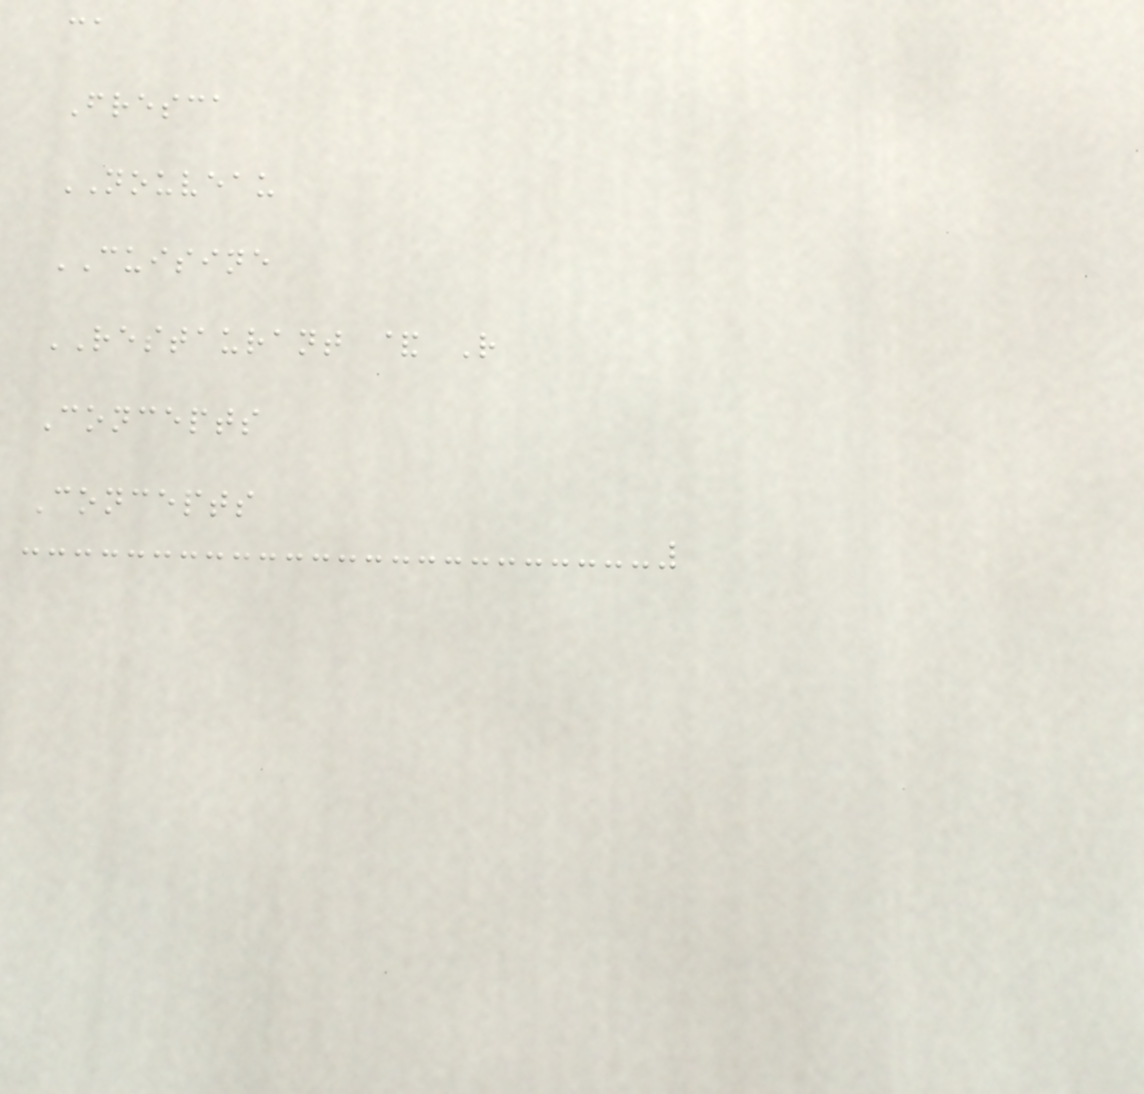ca
Fresca
NOUVEAU
CUISINE
RESTAURANT & R
Concepts
Concepts
